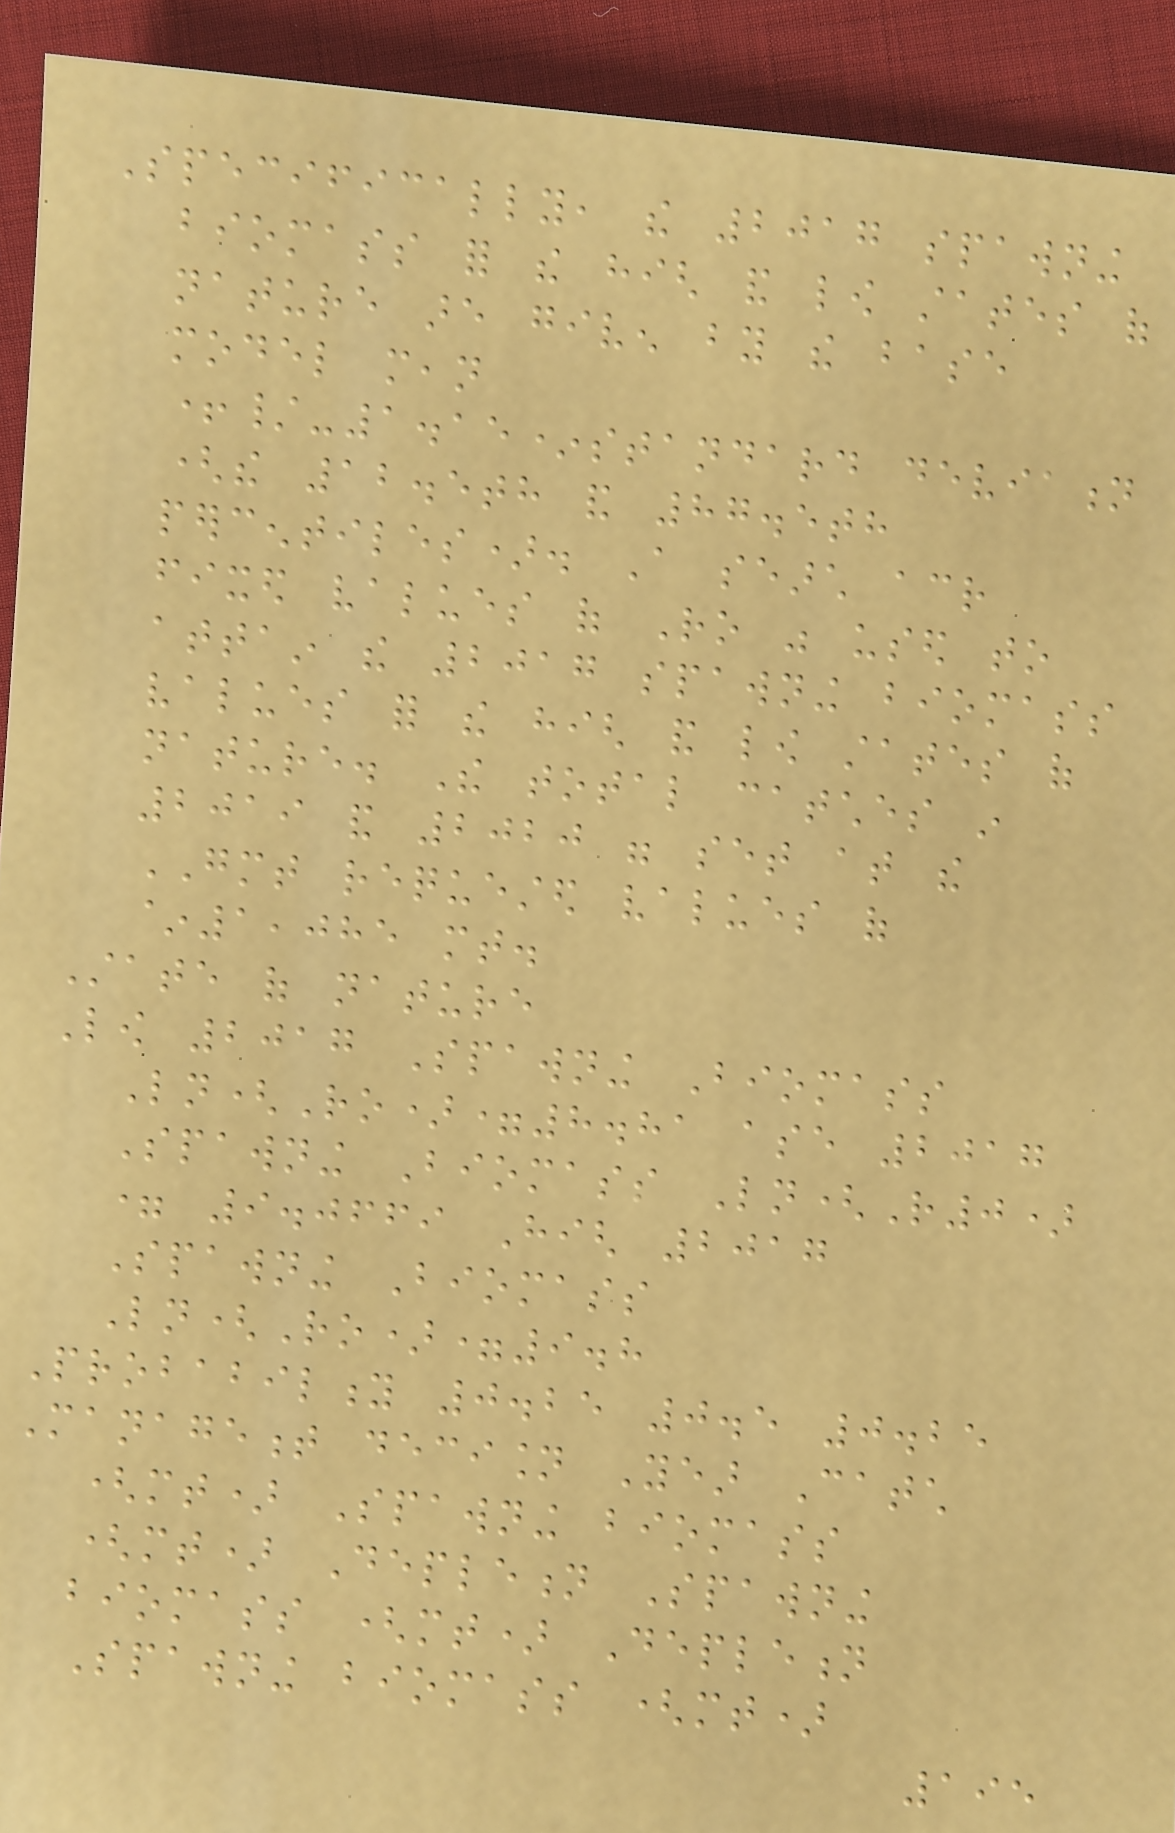Specifically, the 2017 spawning
biomass for the high and low states of
nature are given by the base
model mean
+/-1.15*standard deviation
(the 12.5th and 87.5th
percentiles). A search across
fixed values of Ro was used to
attain the 2017 spawning biomass
values for the high and low states of
nature. The total catches in
2019 and 2020 were set at the
GMT requested values of
~1,085 mt.
State of nature
Low 2017 Spawning Biomass
Ln(Ro)=8.81 ase 2017
Spawning Biomass Ln(R0)
= 9.0669 High 2017
Spawning Biomass
Ln(Ro)=9.8
Probability 0.25 0.5 0.25
Management decision Year Catch
(mt) Spawning biomass
(mt) Depletion Spawning
biomass (mt) Depletion
Spawning biomass (mt)
195
